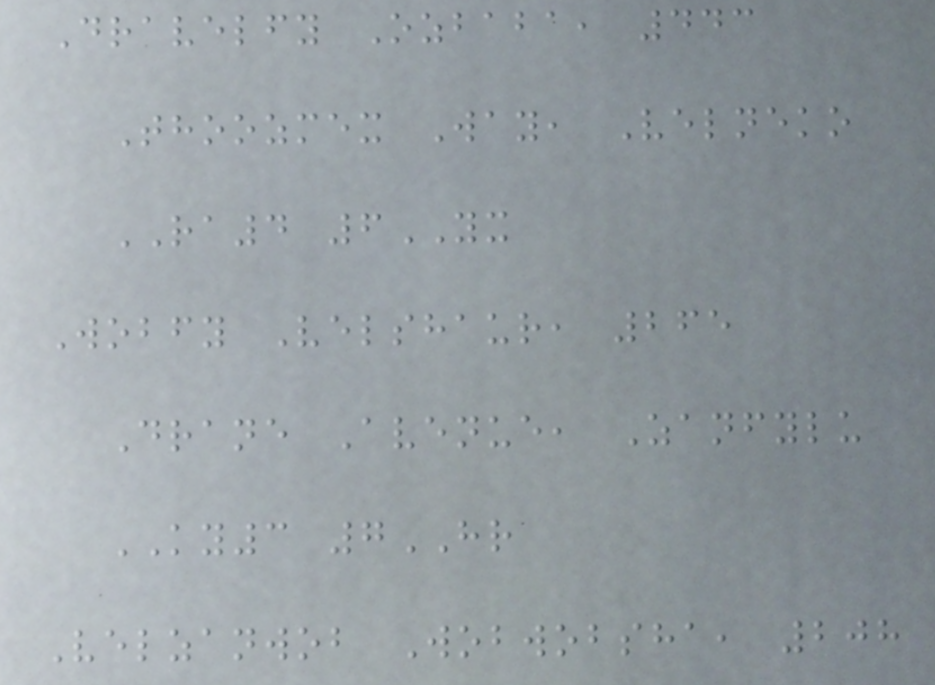Dravelfy Ozbaba, 443
Thoozmex Way, Velneko
RA4 6YX
Wobfy Velshaur, 265
Drane Avenue, Zanfylu
KY3 7HR
Velzanwob Wobwobsha, 208
